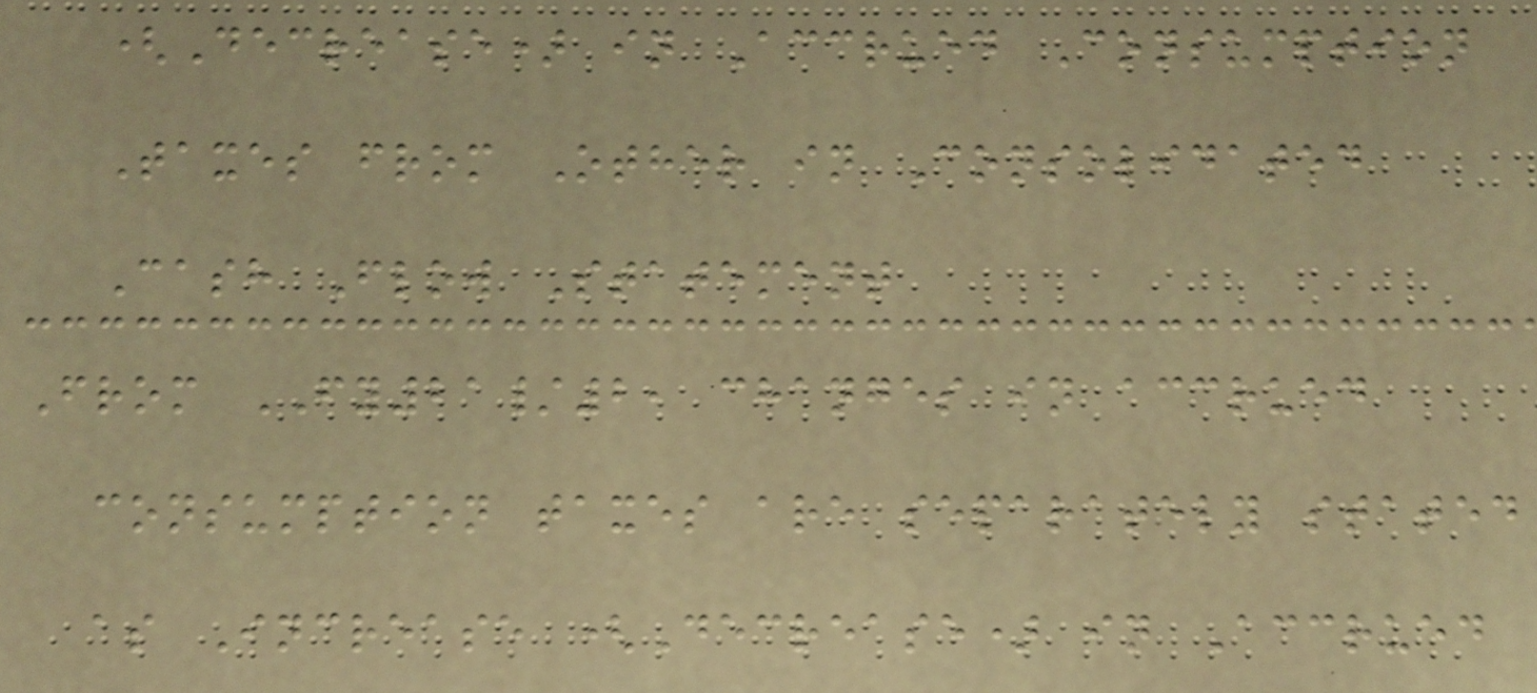(Decrease) in Accrued Consumption
Taxes from Other in Consolidated
Cash Flow Statement
From FY21/2, changes in accrued
consumption taxes are separately stated
as Increase (Decrease) in Accrued
